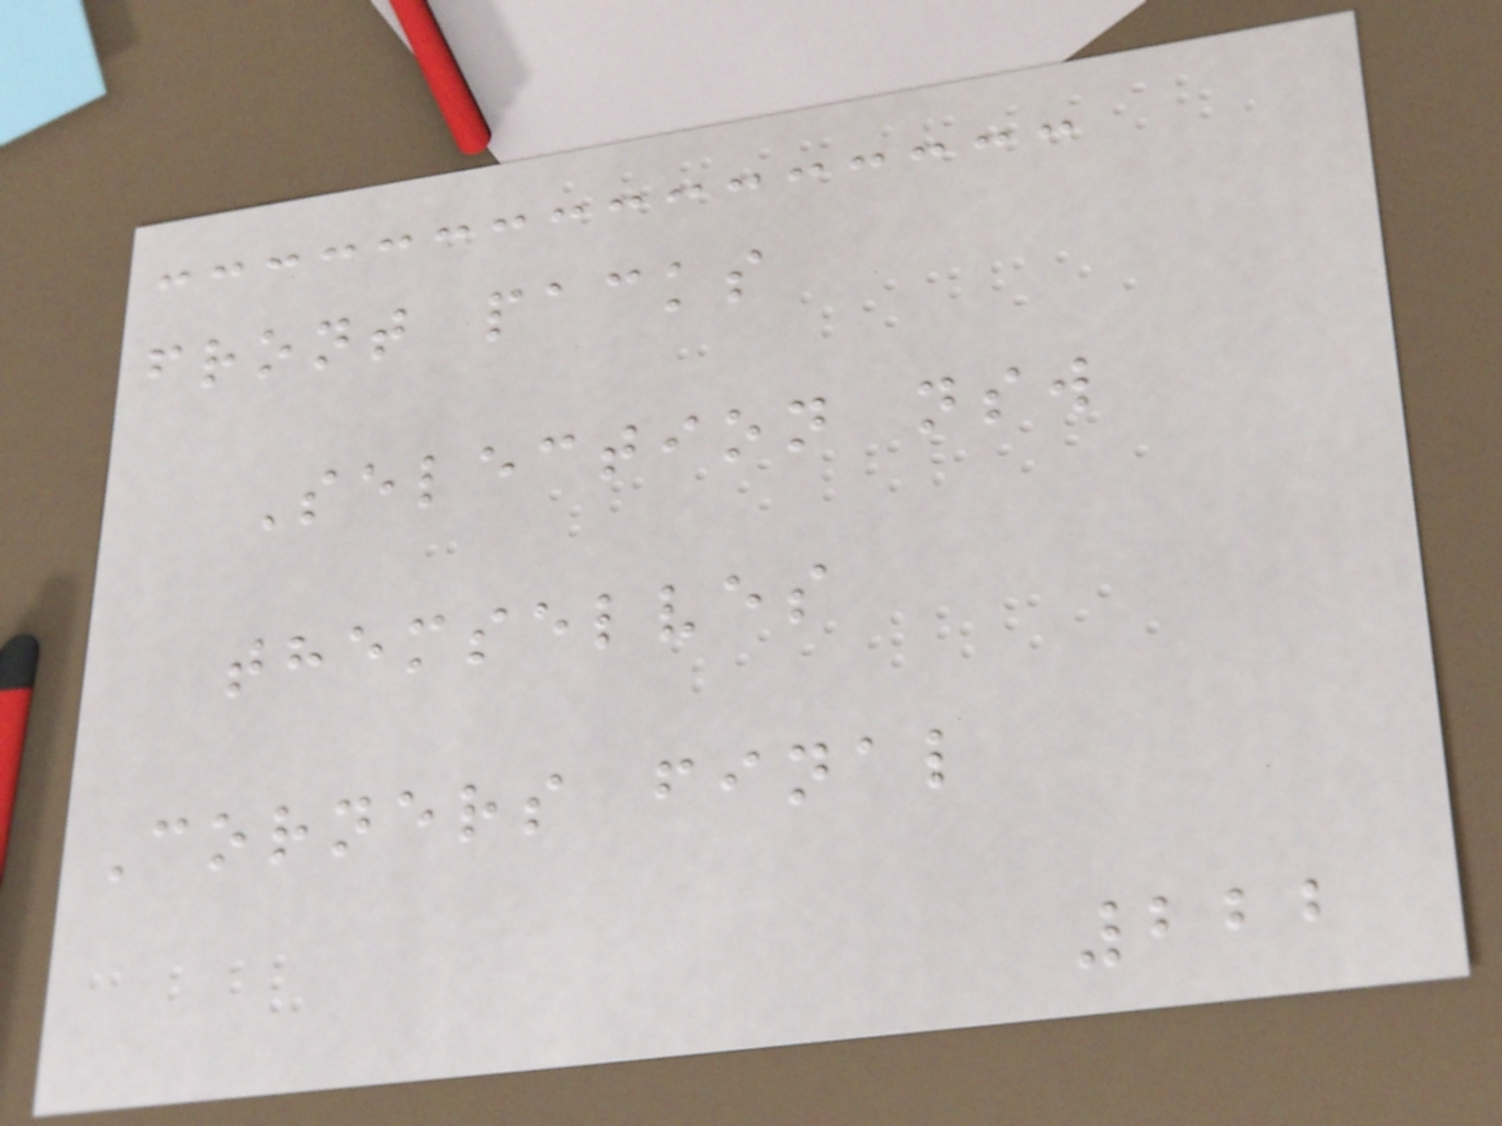front packs
Selection nsw
themselves
Corners final
222
